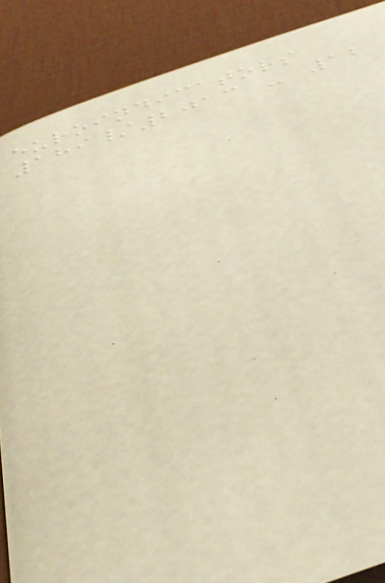euroindicators
189/2013 - 12
